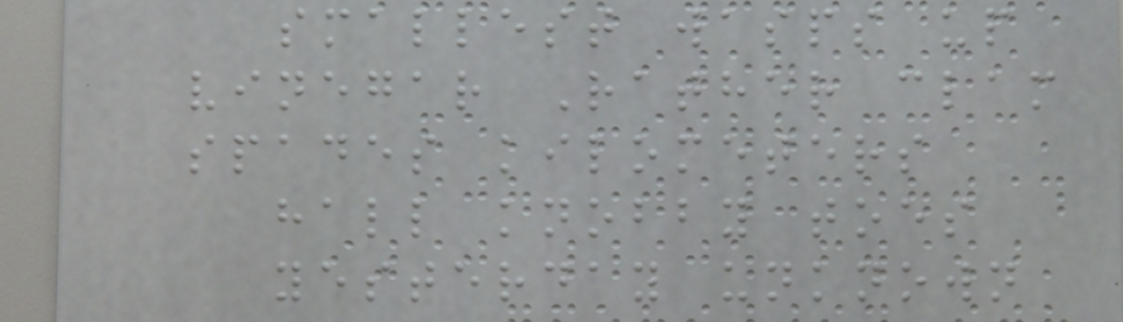smallest wasps up
vinegar Rather clam
spades kilometers
hall knobby toes
yesterday unknown
